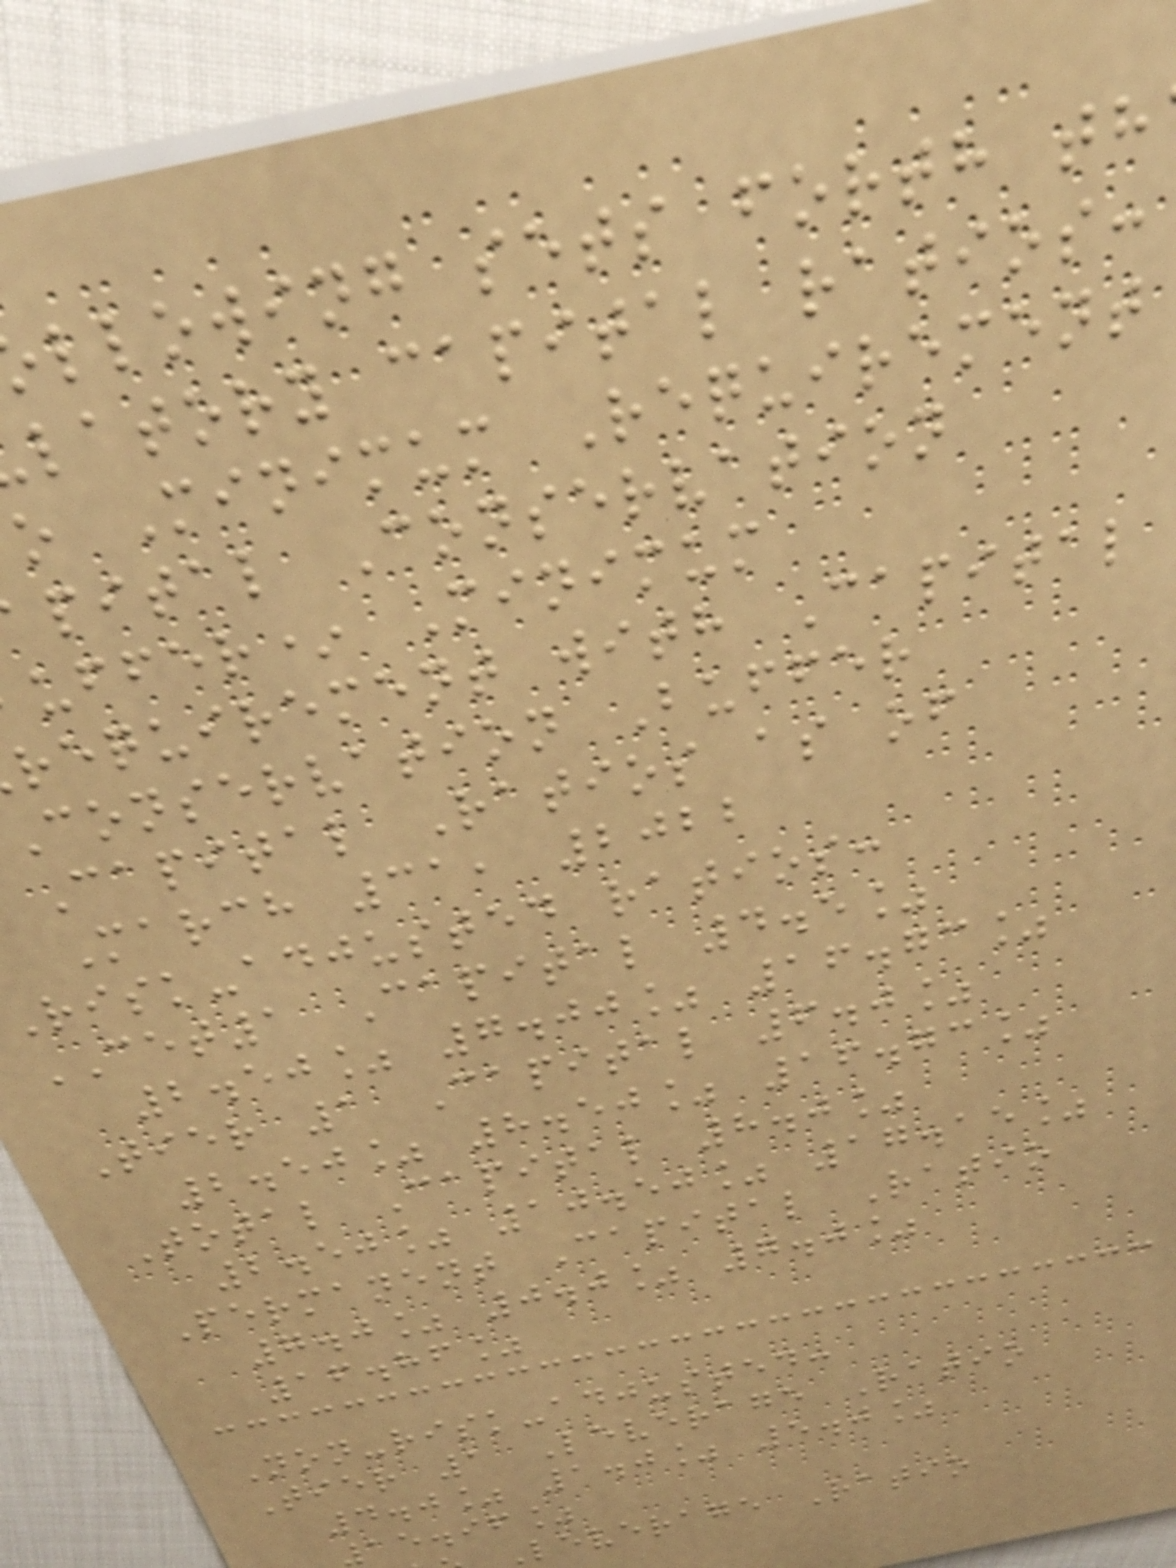llowing sets forth th
latory capital ratios:
o Minimum Requirement
pital Conservation
uffer* Minimum
requirement with Capital
conservation Buffer
Capital Ratios as of
March 31, 2022
risk-adjusted ratios:
CET1 Capital 4.5%
2.50% 7.00% 16.73%
Tier 1 Capital 6.0%
2.50% 8.50% 16.73%
Total Capital 8.0%
2.50% 10.50% 17.15%
Permanent Capital Ratio
7.0% 0.0% 7.0%
16.86%
Non-risk-adjusted:
Tier 1 Leverage Ratio
4.0% 1.0% 5.0%
ae.if%
leverage Ratio
